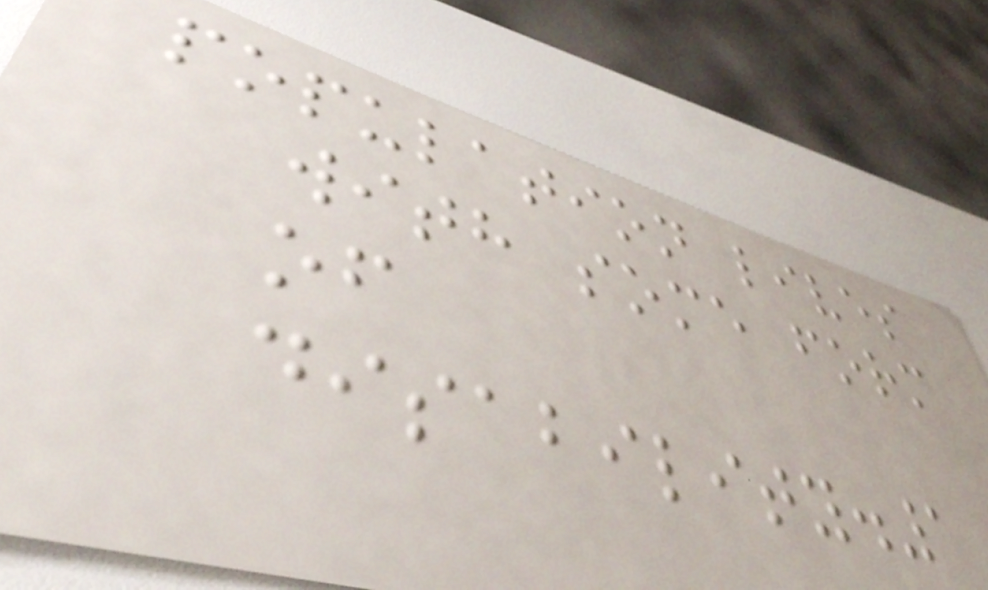population lives
with some form
of
disability.1
